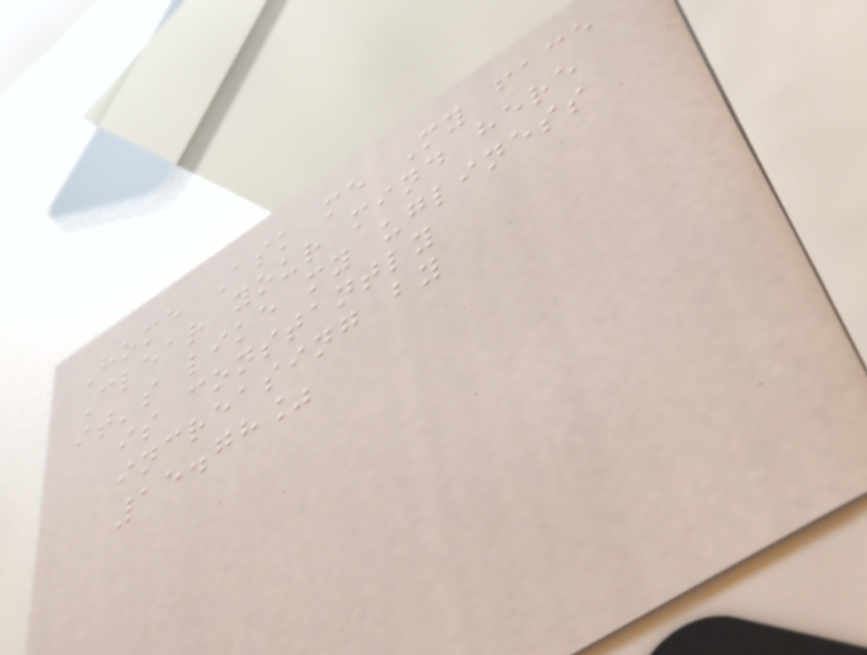Home Ask me My face
Clear your mind here
it's like my ugliness
is constantly
increasing by
15.78%
